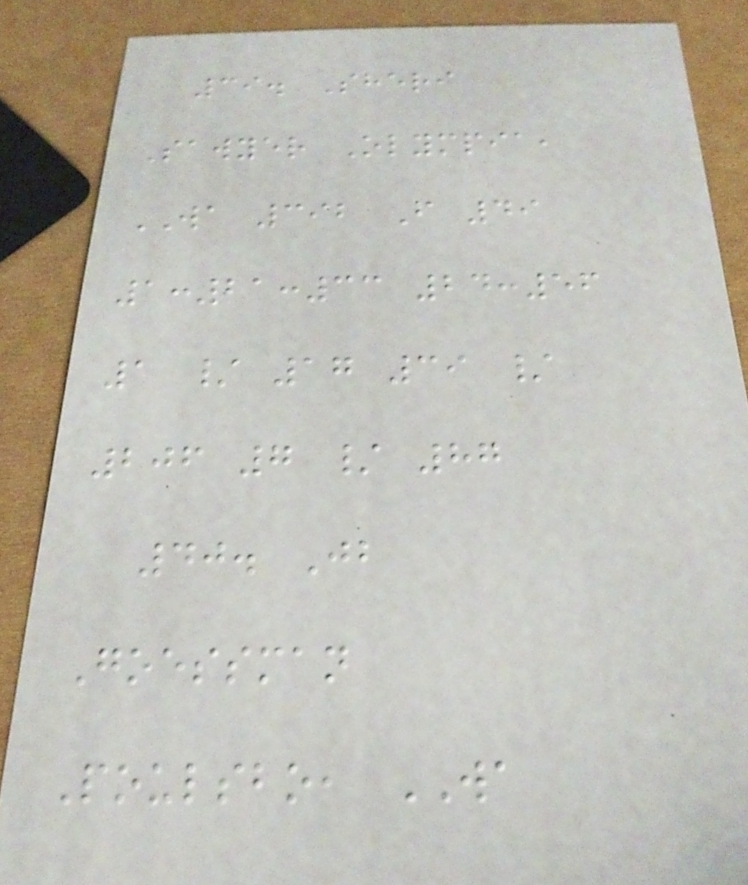39. Sheri
Sawyer Olympia,
WA 392 F 49
1:21:33 24:56
1 / 17 39 /
206 7 / 87
40. Jb
Goessman
Poulsbo, WA
